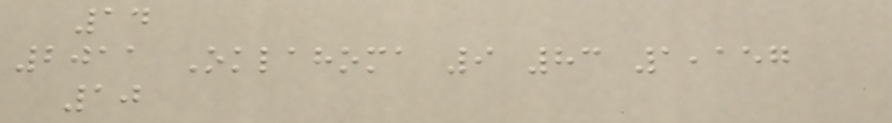14
2011 Oklahoma 9 83 1,157
10
